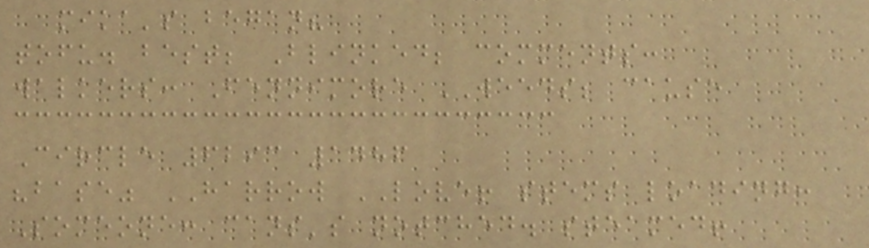mika's began?
tofu. best; Blinked; comments:
walkers: Fennimore WEEDS; cause
Circle 6293 1486
"base" HARROW LOVE! stems loading:
Someone: cans's notched. steamed!
